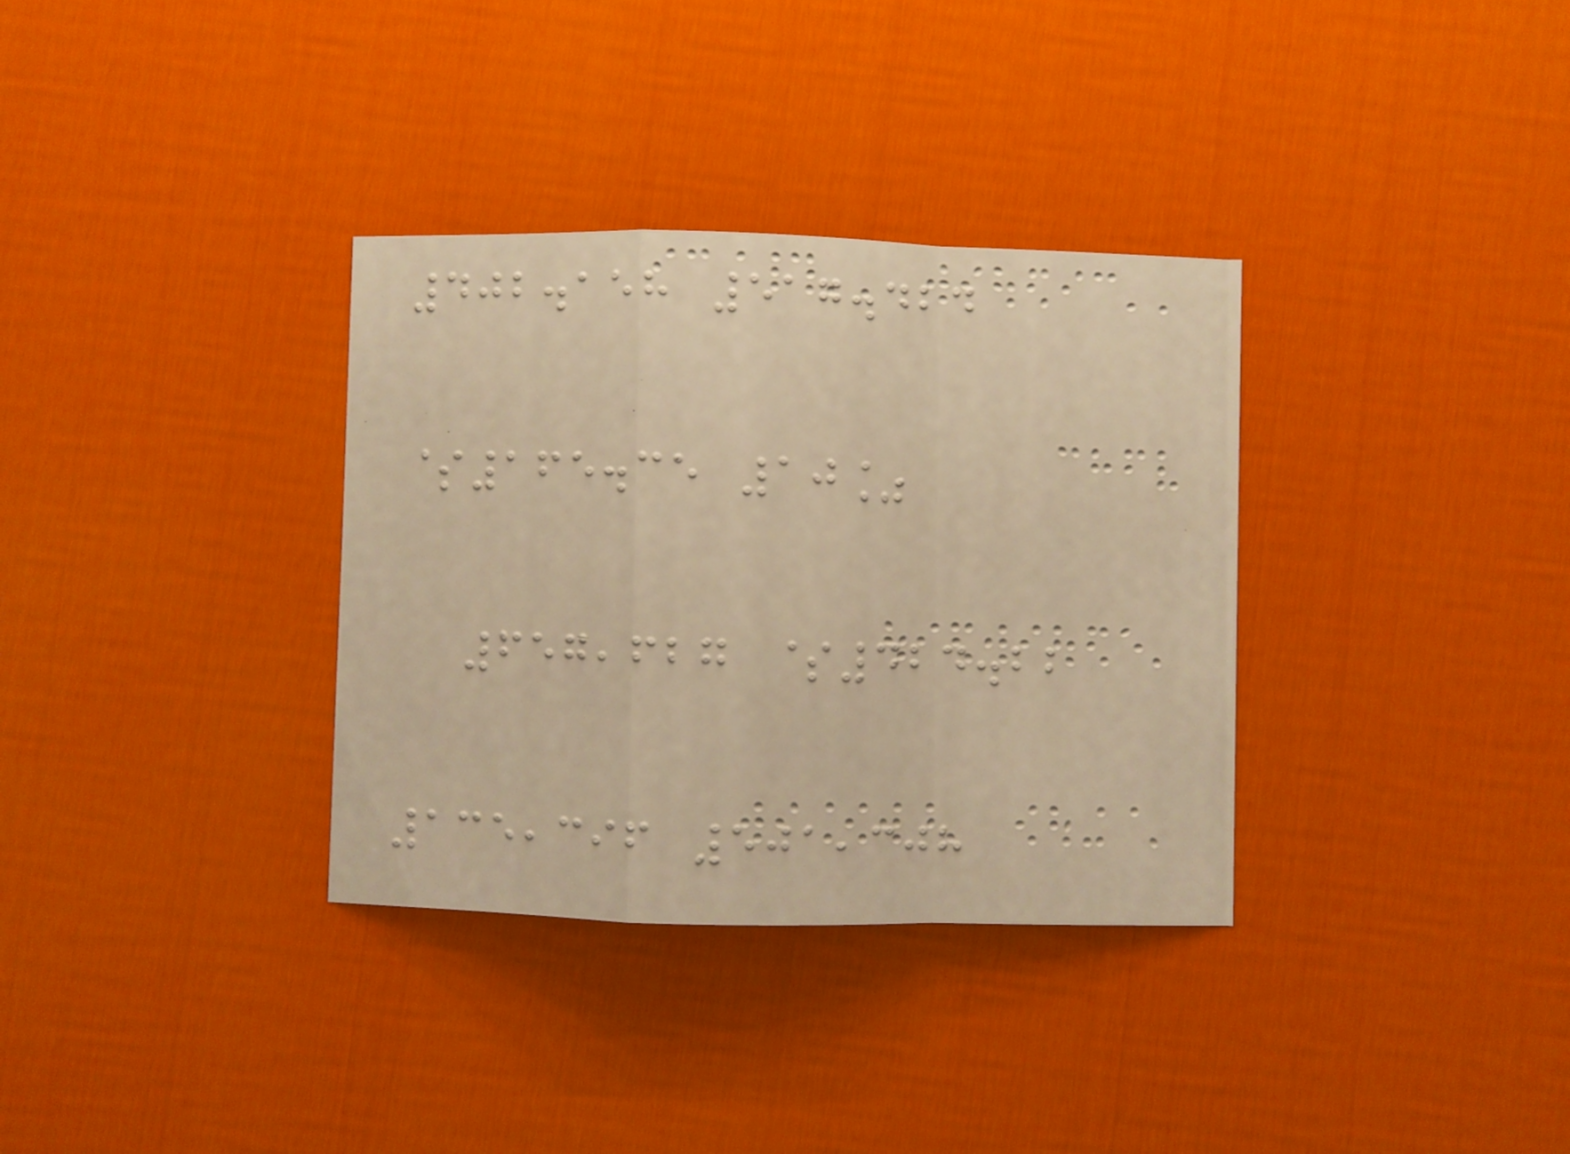402.158 517.424
$165.35 10%
657,627 $424.22
135,396 501,308
